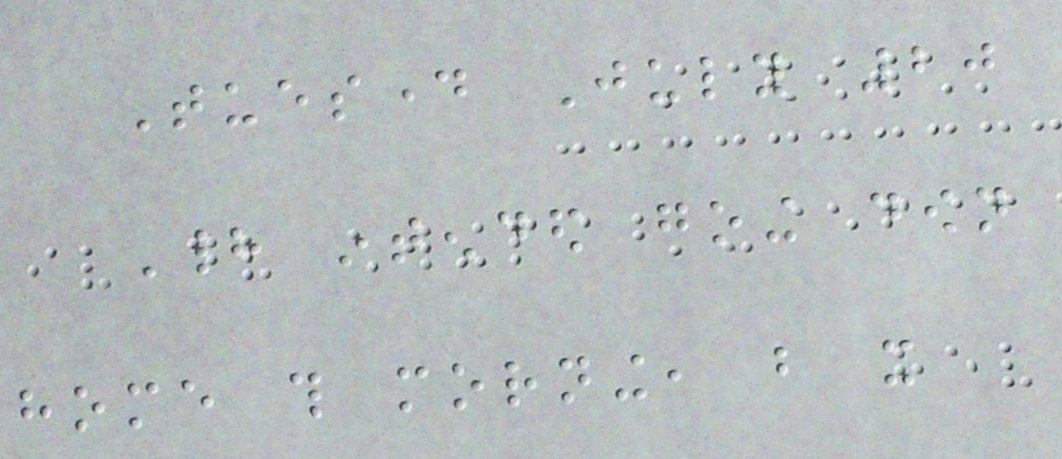Tuesday July 20
Had intended going down
home this morning, but it
